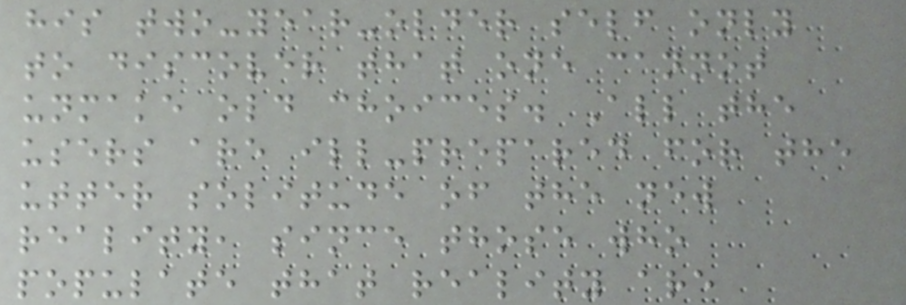his two-year-older self only
to discover that one cannot
unmake old choices. All the
users are ill-prepared for the
utter solitude of the new
reality, since those who
populate that reality are
